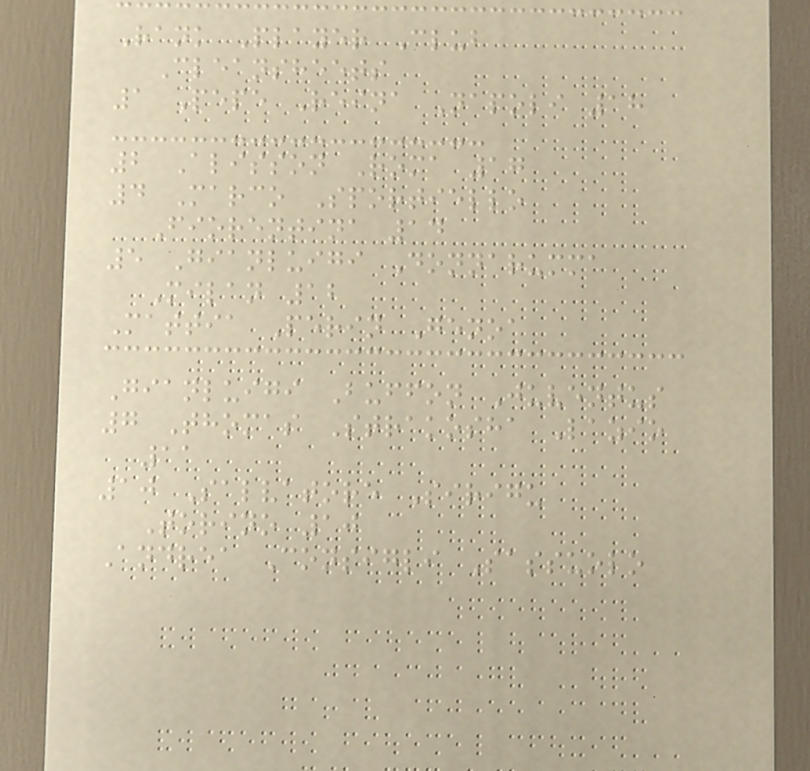Rank Player Club
Cleansheets
1 Pepe Reina Napoli 18
2 Alisson Roma 17
4 Marco Sportiello
Fiorentina 14
5 Gianluigi Donnarumma
Milan 12
Mattia Perin Genoa
Gianluigi Buffon Juventus
7 Thomas Strakosha Lazio
11
10 Salvatore Sirigu
Torino 10
Andrea Consigli Sassuolo
